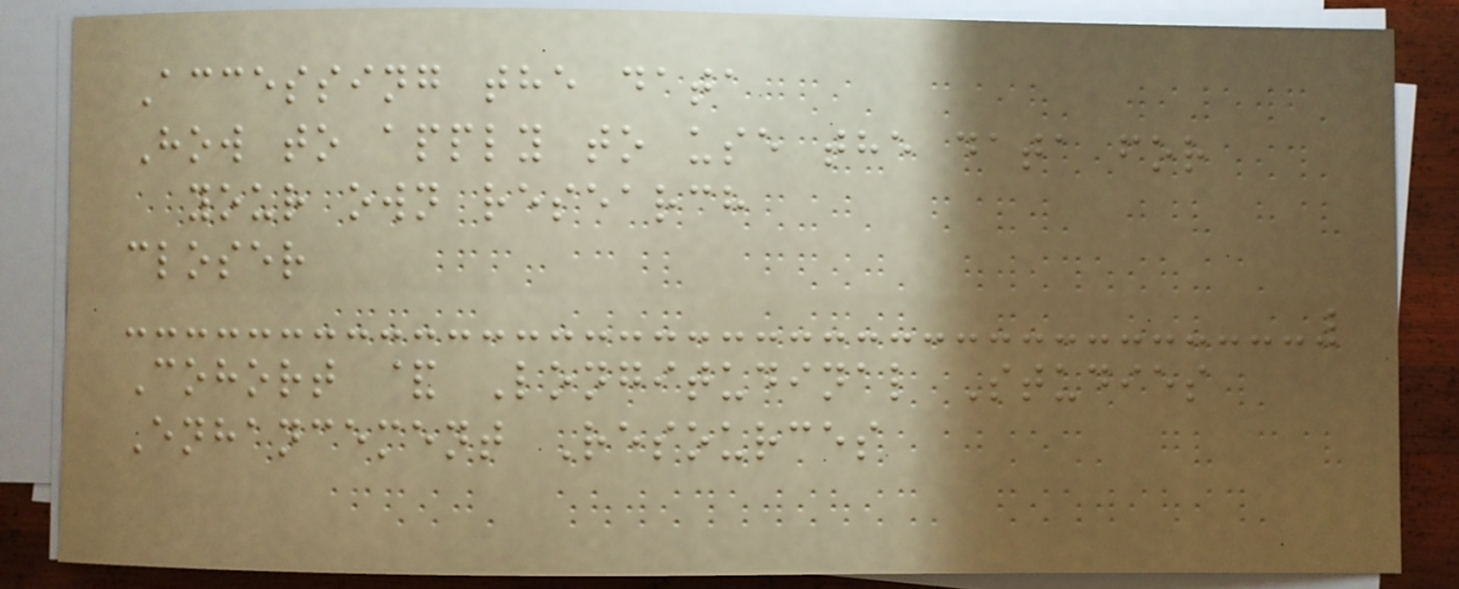Accessing the data
How to apply to use the data for
your own research
closer
Cohort & Longitudinal Studies
Enhancement Resources
